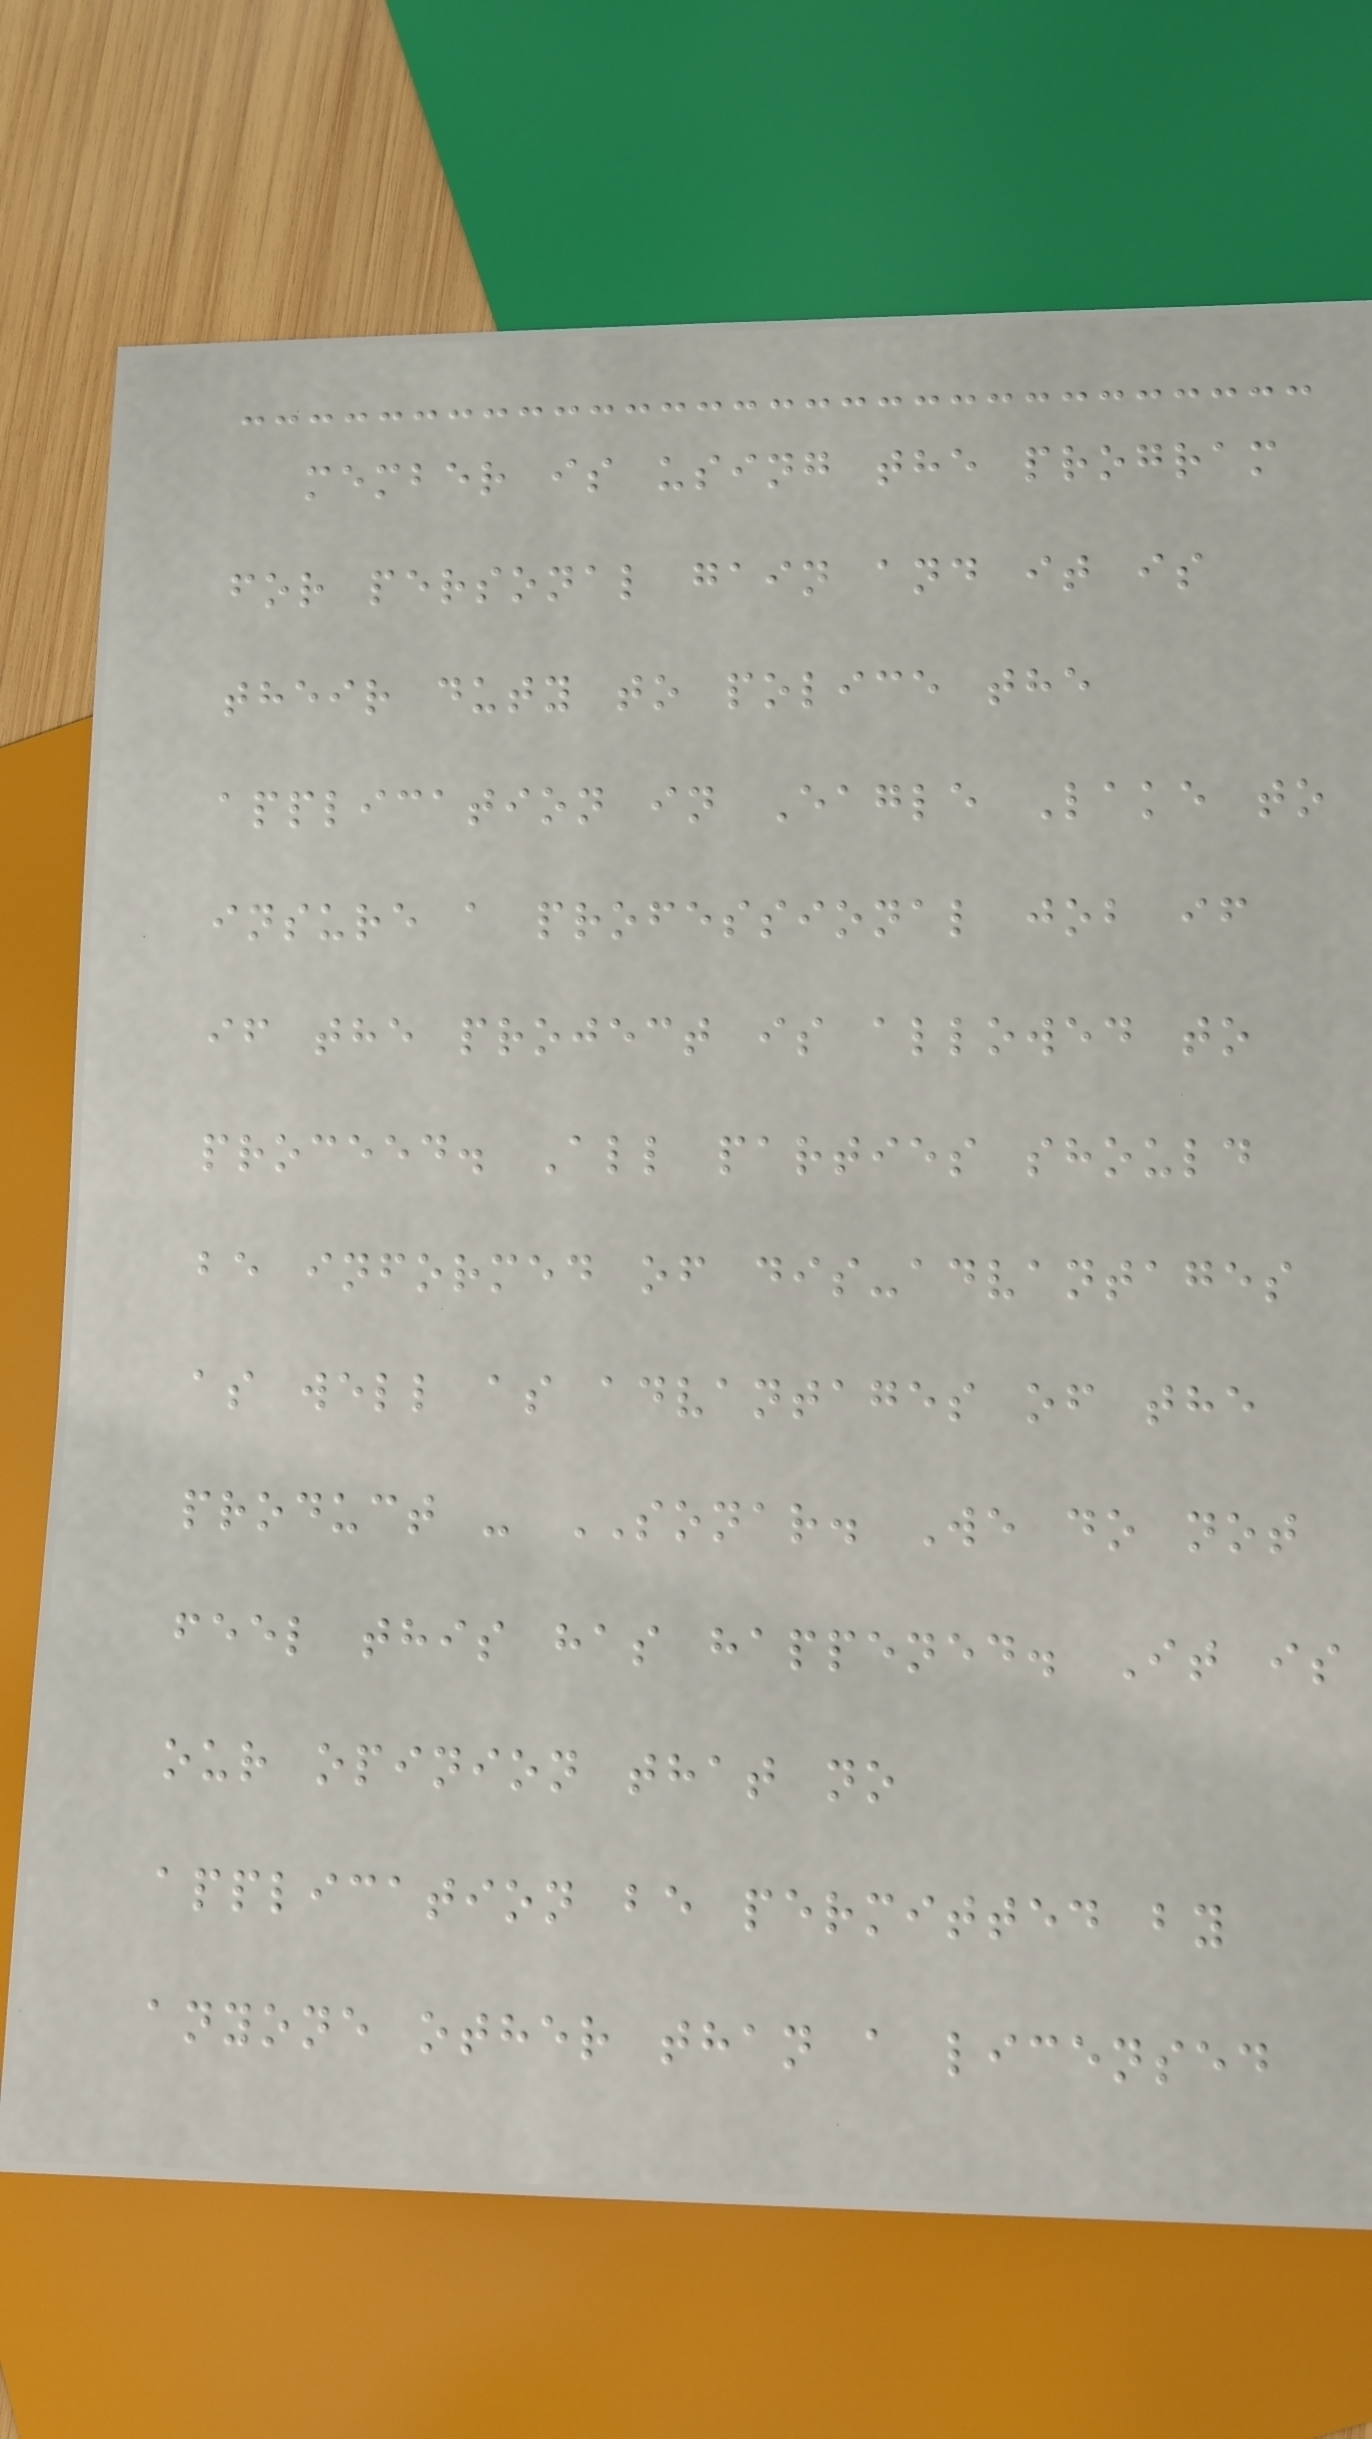member is using the program
for personal gain and it is
their duty to police the
application in Eagle Lake to
insure a professional job if
if the project is allowed to
proceed. All parties should
be informed of dis-advantages
as well as advantages of the
product - SONAR. We do not
feel this has happened. It is
our opinion that no
application be permitted by
anyone other than a licensed
